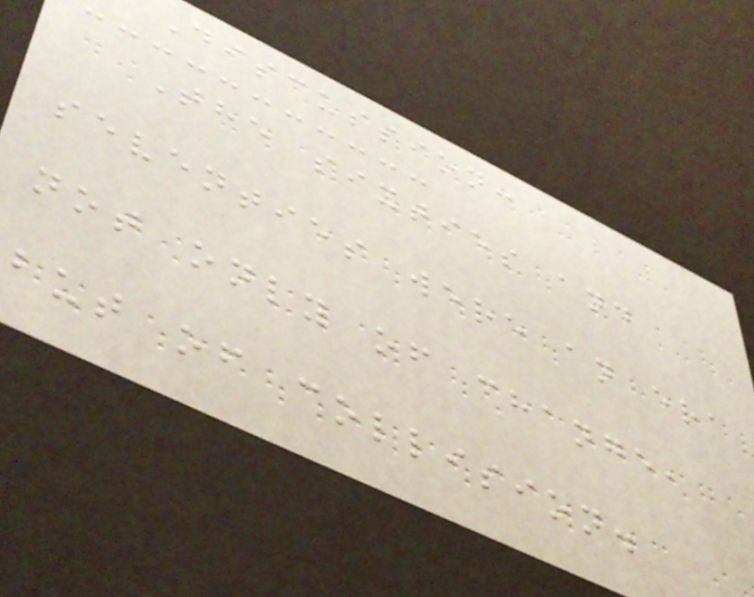Discussion:
The sixties and
seventies were an era
not only of change,
but of collision.
